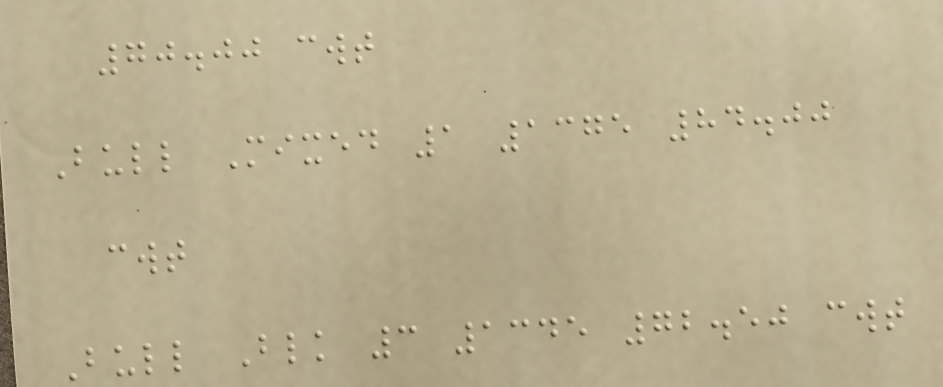70.00 cwt
Bull Mixed 1 1375 84.00
cwt
Bull Blk 3 1345 72.50 cwt
